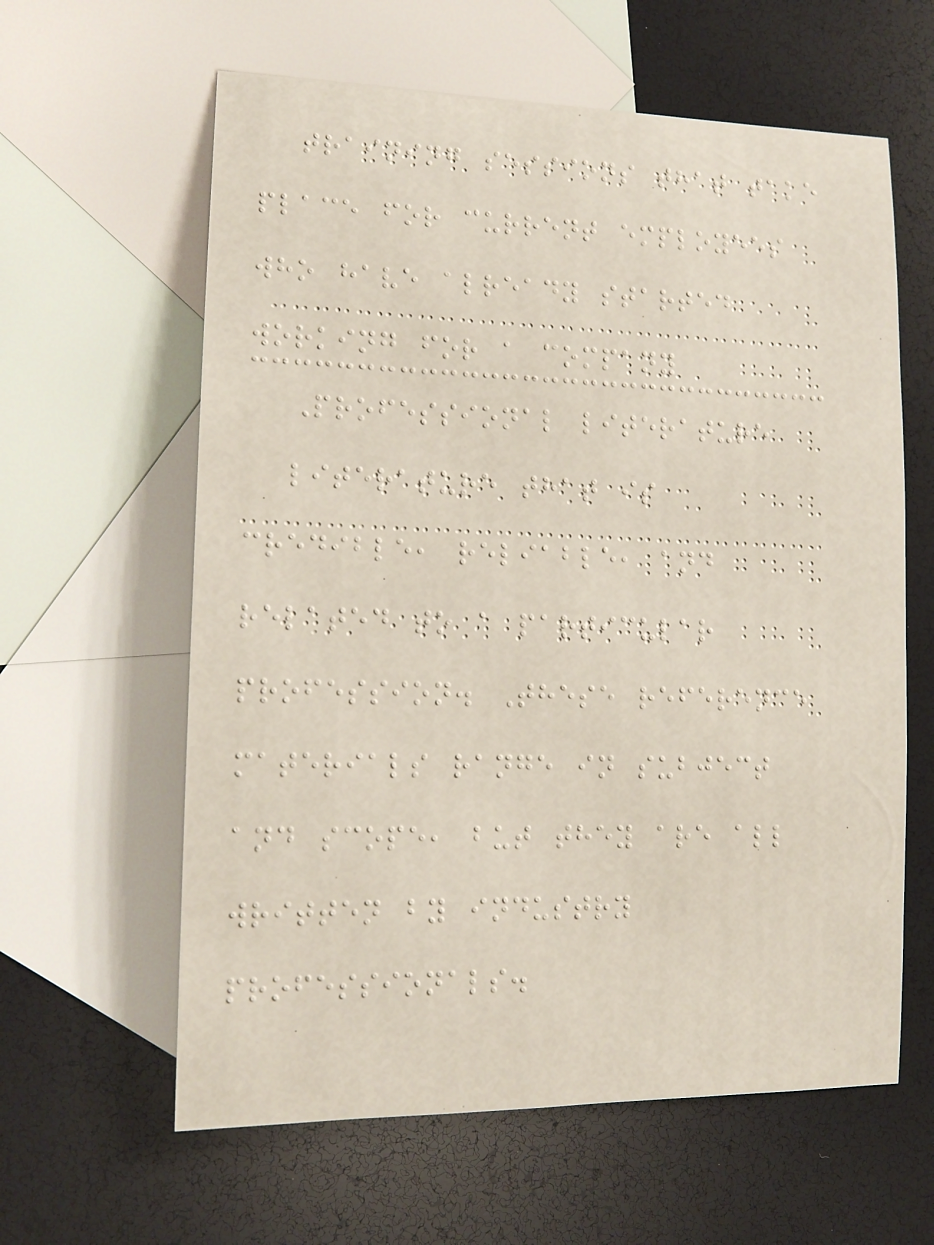training sessions that take
place for current employees
who have already started
working for a company
Professional literature
literature that is
credible, reliable, and
related to a particular
profession. These reference
materials range in subject
and scope, but they are all
written by industry
professionals.
